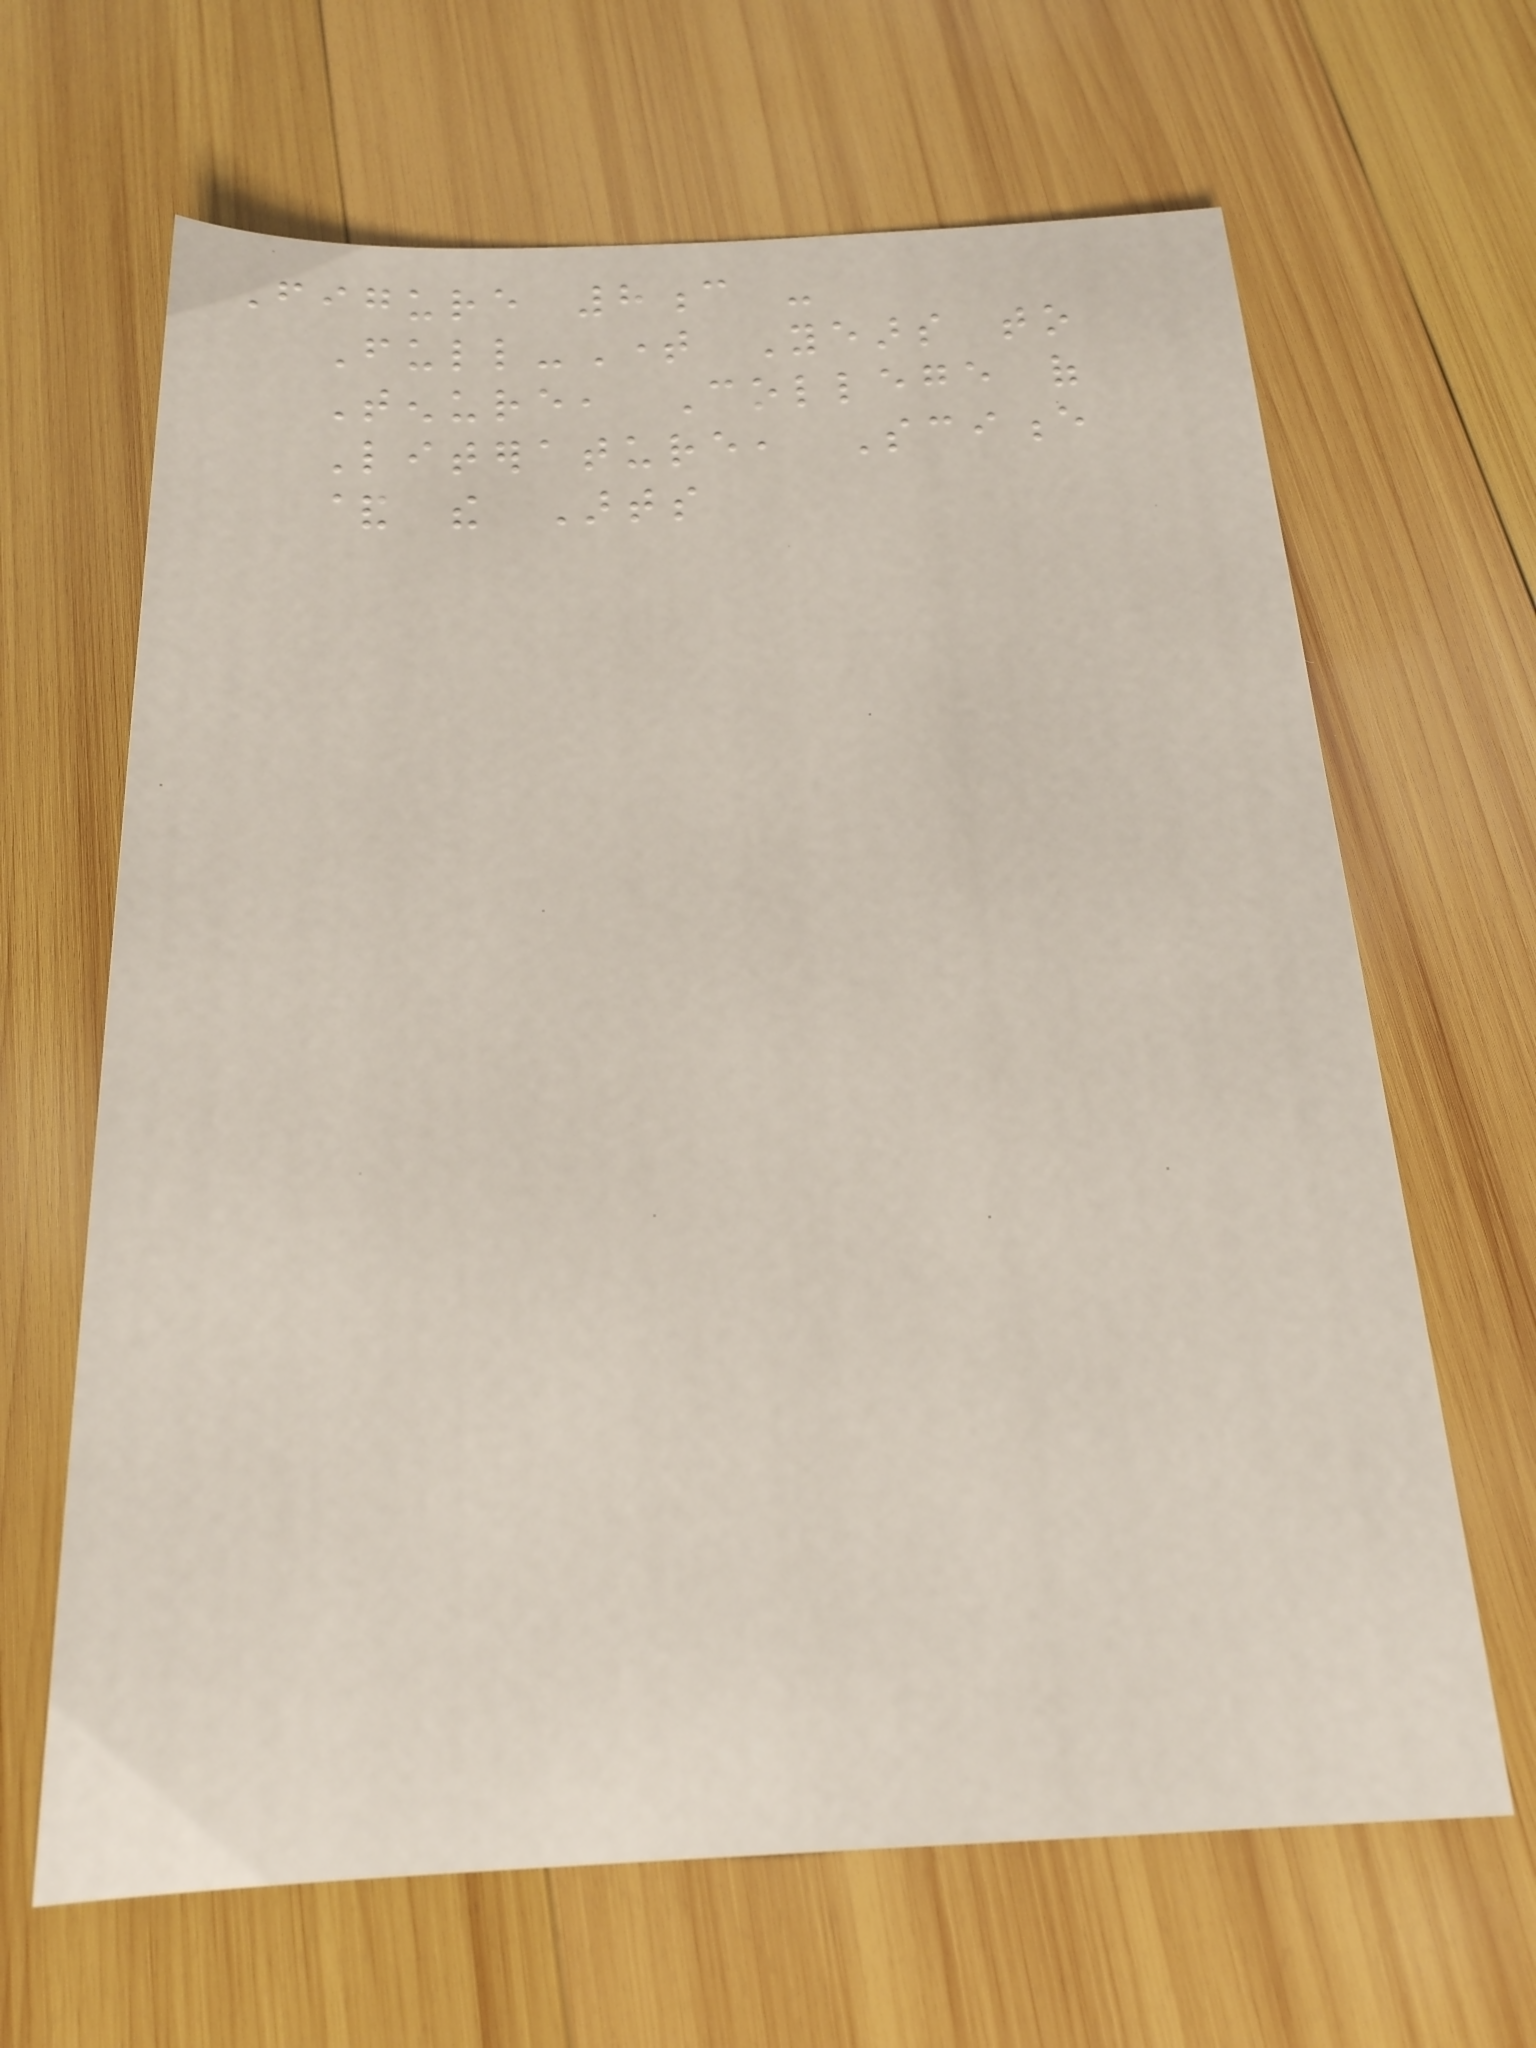Figure 8c -
Full-Time Years to
Tenure, College of
Literature, Science
& the Arts
